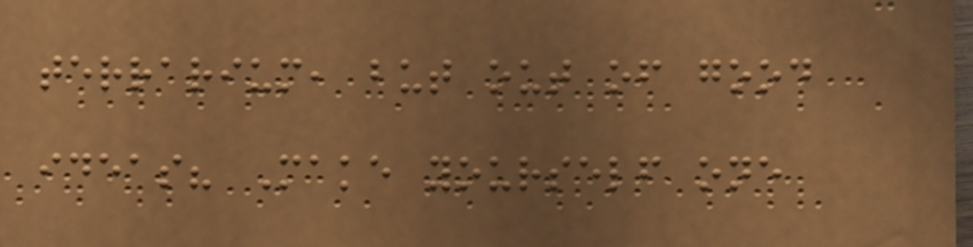terrarium, but out of good
ideas? Make yourself one
